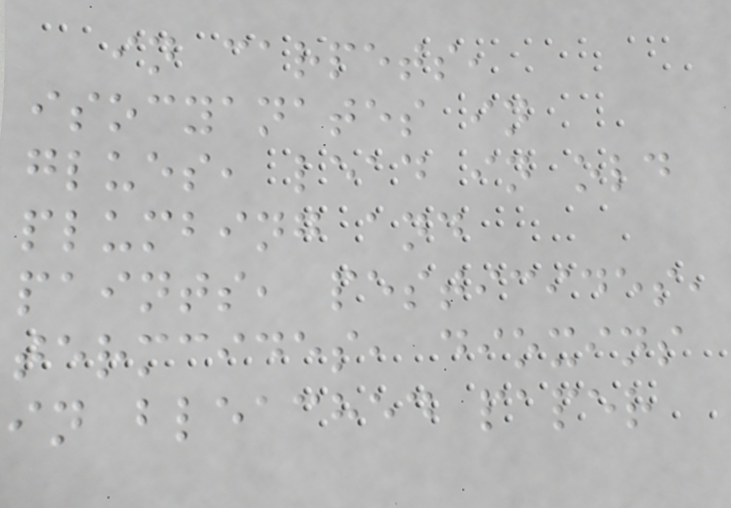in carpets,
isocyanates in
glues, lead in old
plumbing and
paints, pesticides,
termcides, dioxins
in bleached paper
